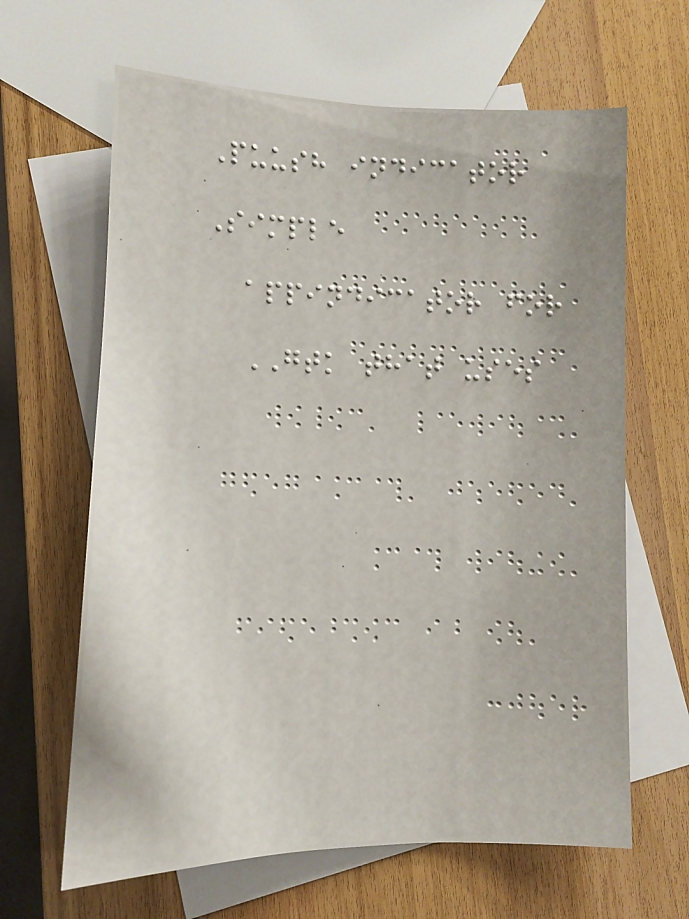Puush indicator
Simple
appindicator for
GTK that uses
